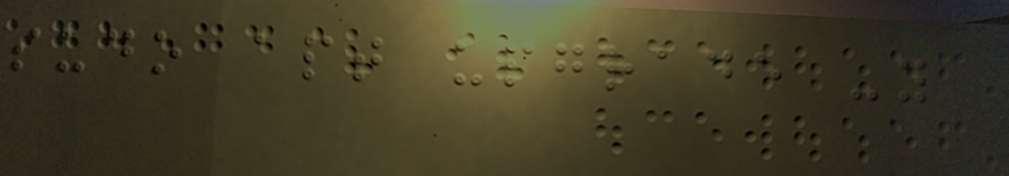sudo apt upgrade -y
